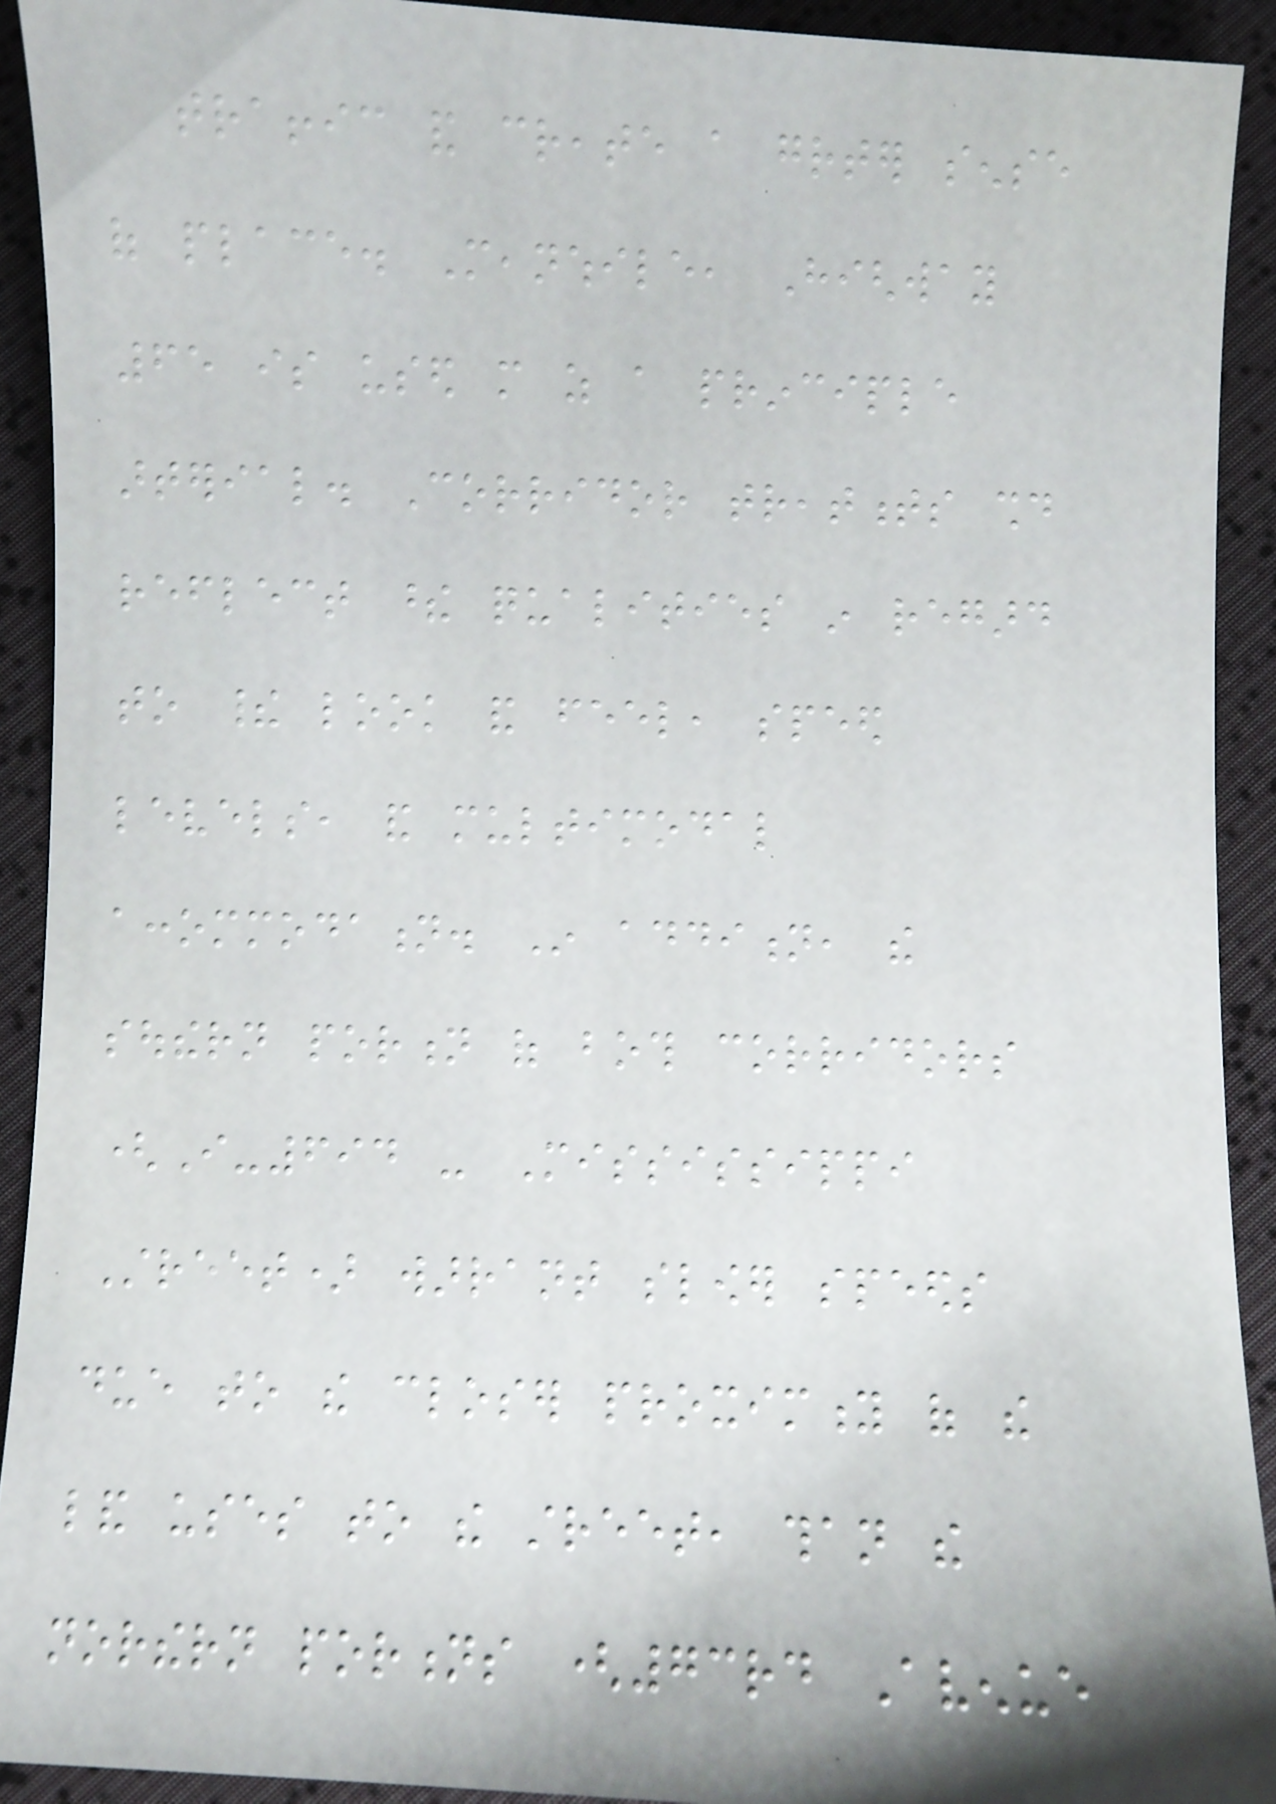traffic and create a greater sense
of place. Meanwhile, Highway
65 is used more as a principle
arterial. Corridor treatments should
reflect these qualities in regard
to their look and feel, speed
levels, and multimodal
accommodation. In addition, the
southern portion of both corridors
(I-694 - Mississippi
Street) warrant slower speeds
due to the closer proximity of the
land uses to the street, than the
northern portions (73rd Avenue
